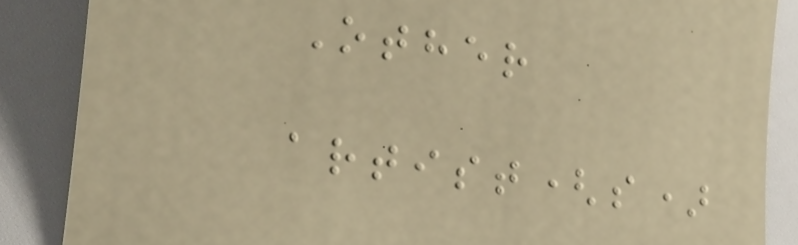Other
artist(s)
